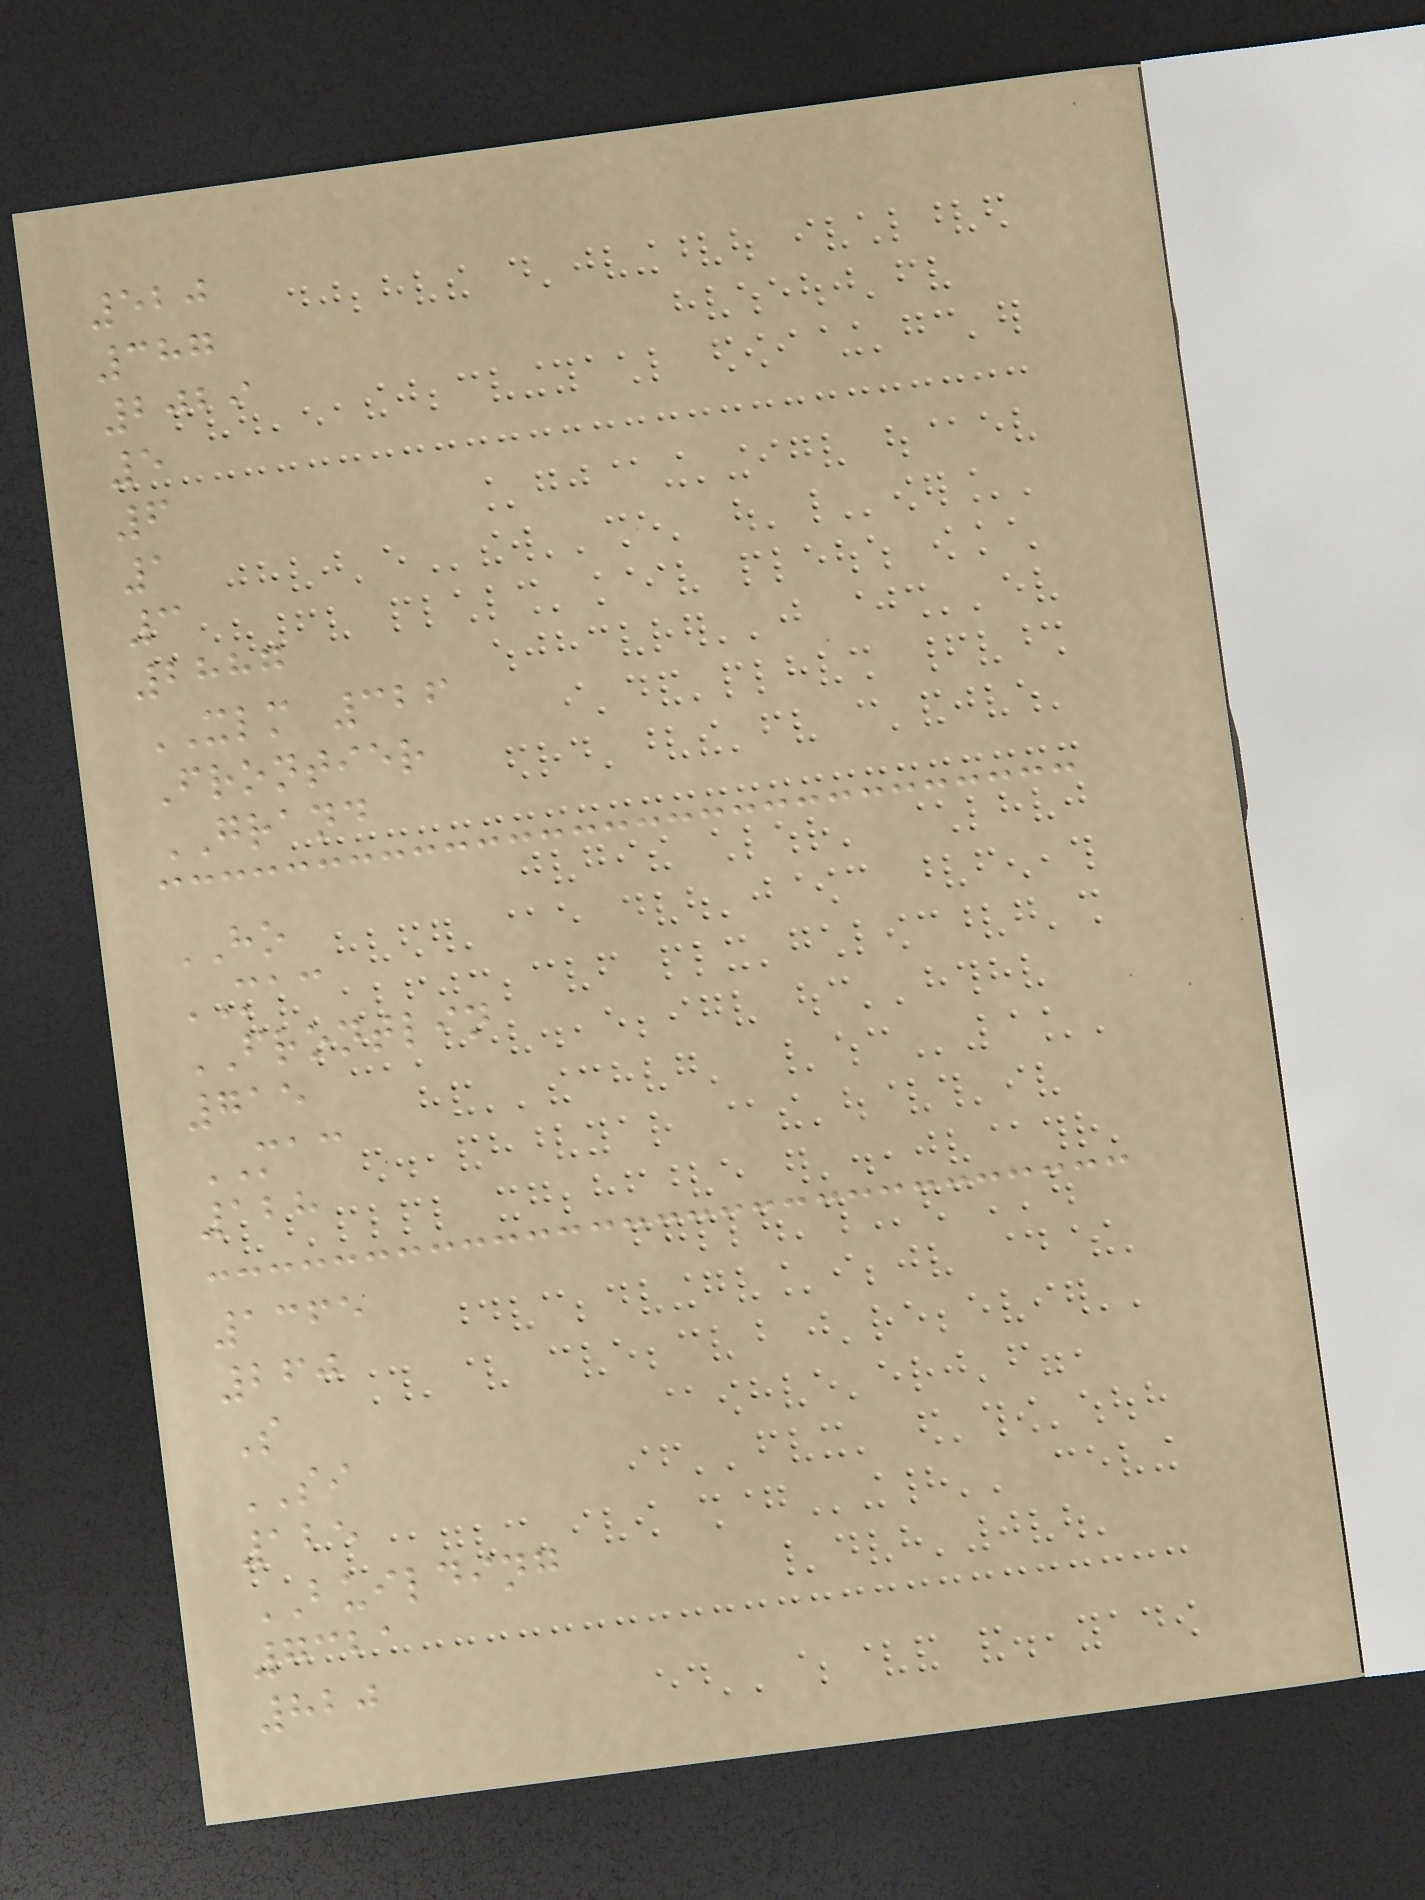520
387
2029
5
6
1
3
2887
XLM 326
Frontier
GRAND
HO
MAC
FRONTLIN
715
MAC
128
1365
260
S
SI
125
BUILDING
7321
820
